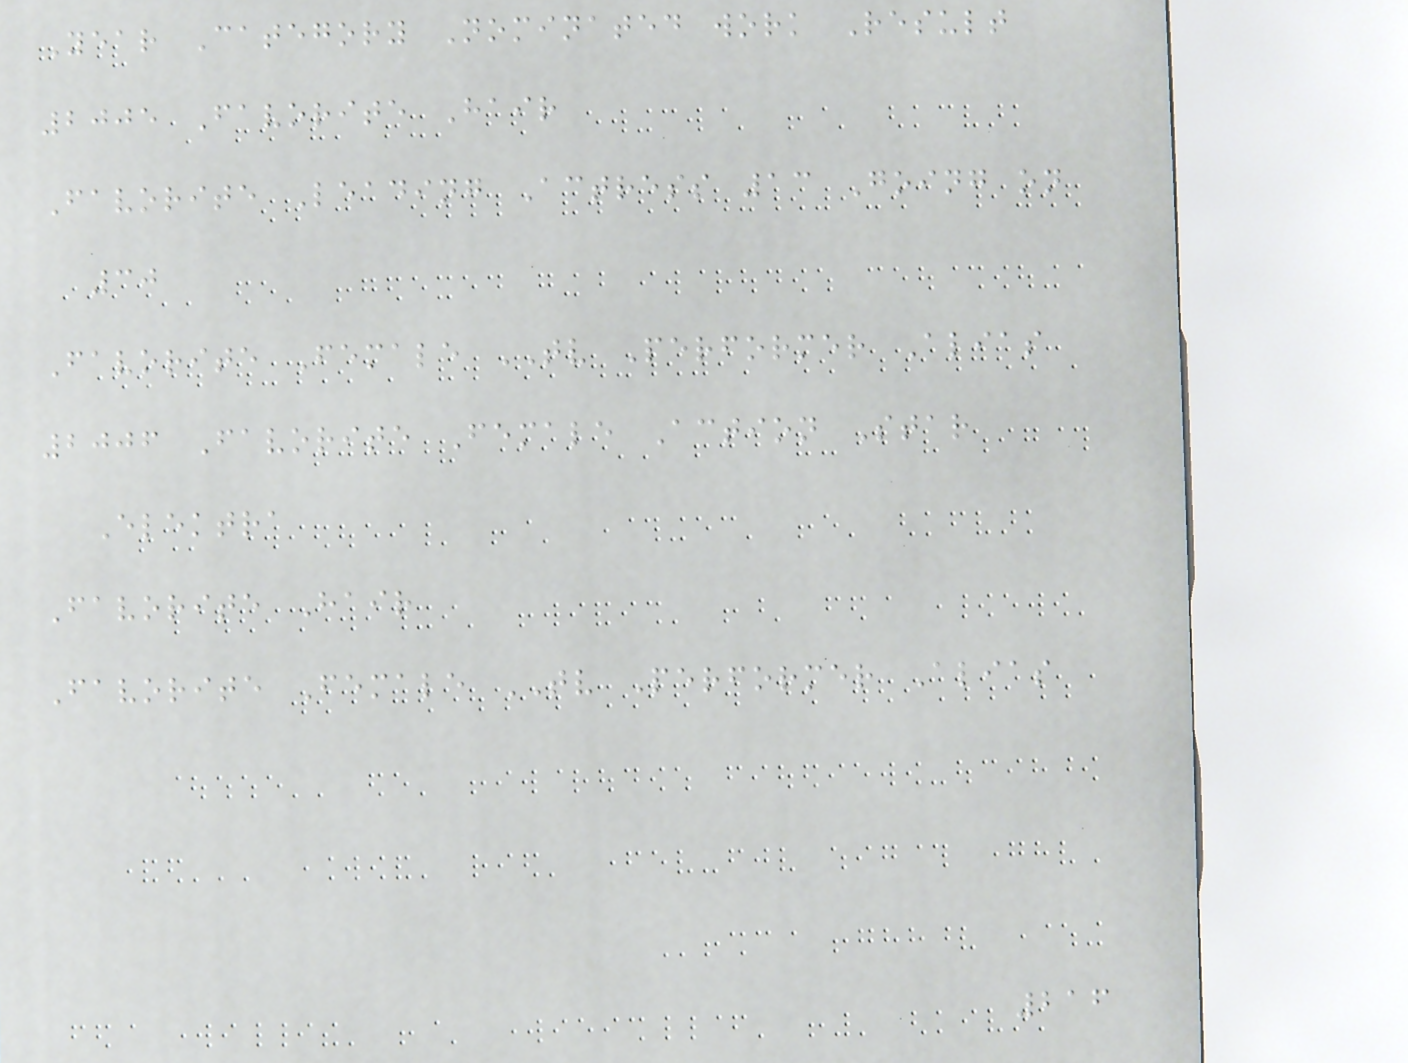Year Category Nominated work Result
2005 Favorite Hair
Favorite Leading Actress 13 Going on
30
Favorite Female TV Performer Alias
2006 Favorite Female Action Star
Elektra
Favorite Hair
Favorite Female TV Performer Alias
216
